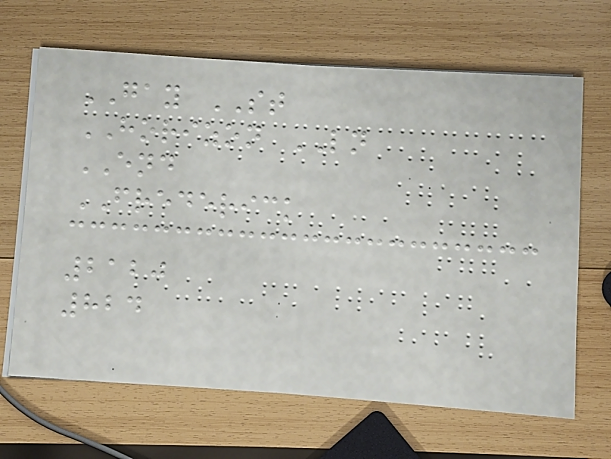GAY ST
HORIZON LN
END
FREDERICK
2120
824
